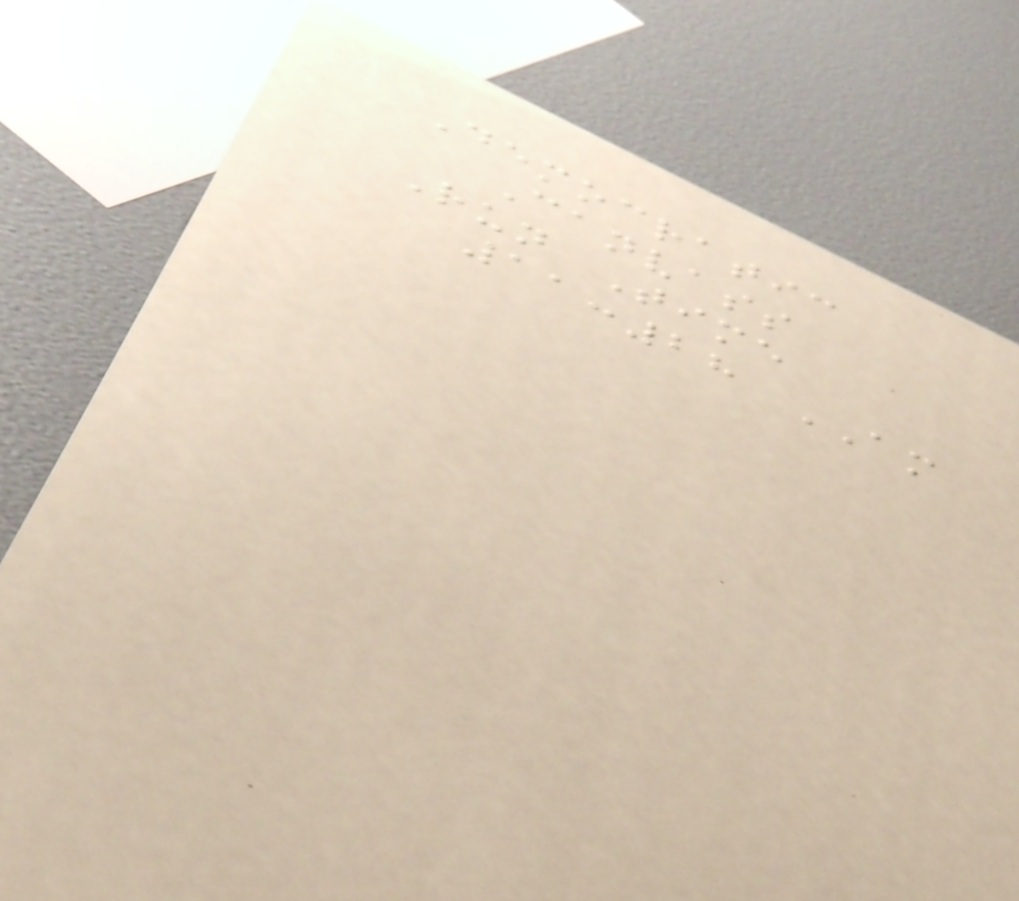Democratic
Canvass
Run Time
11:28 AM
